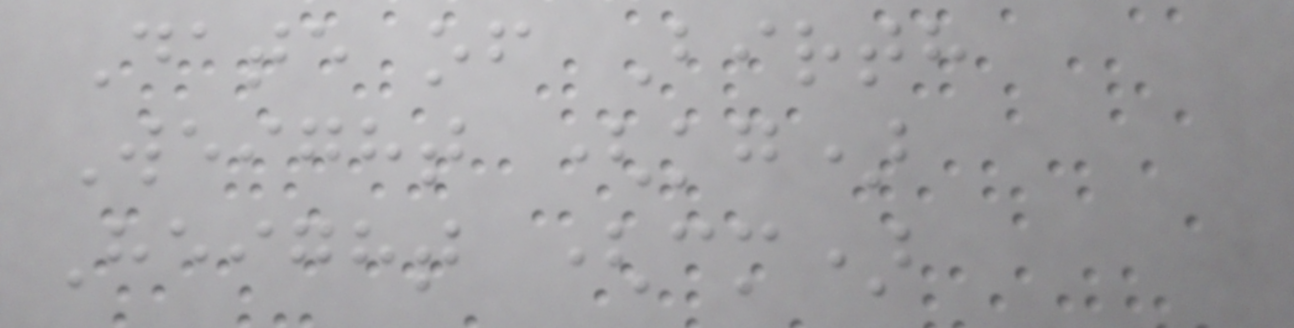Date of Birth
Weight (kg)
Height (cm)
